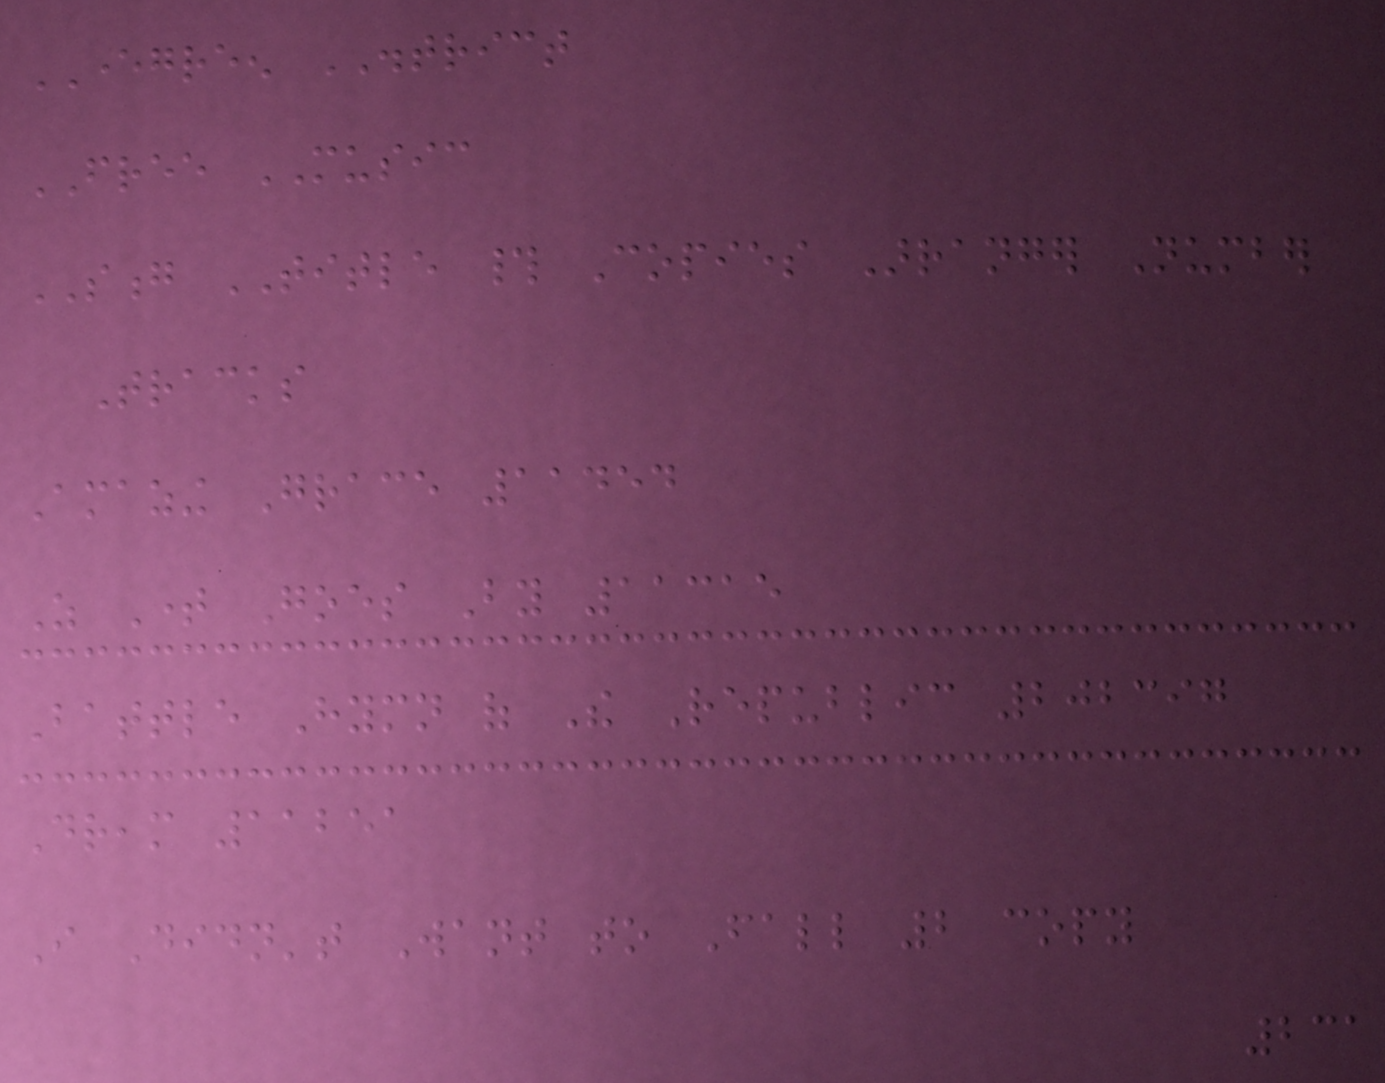EVERGREEN DISTRICT
FREE MUSIC
SONG TITLE # Copies Arranger Number
Tracks
Amazing Grace 11454
As Time Goes By 11315
Battle Hymn of The Republic 202397
Dream 11251
I Didn't Want to Fall 2 copy
231
